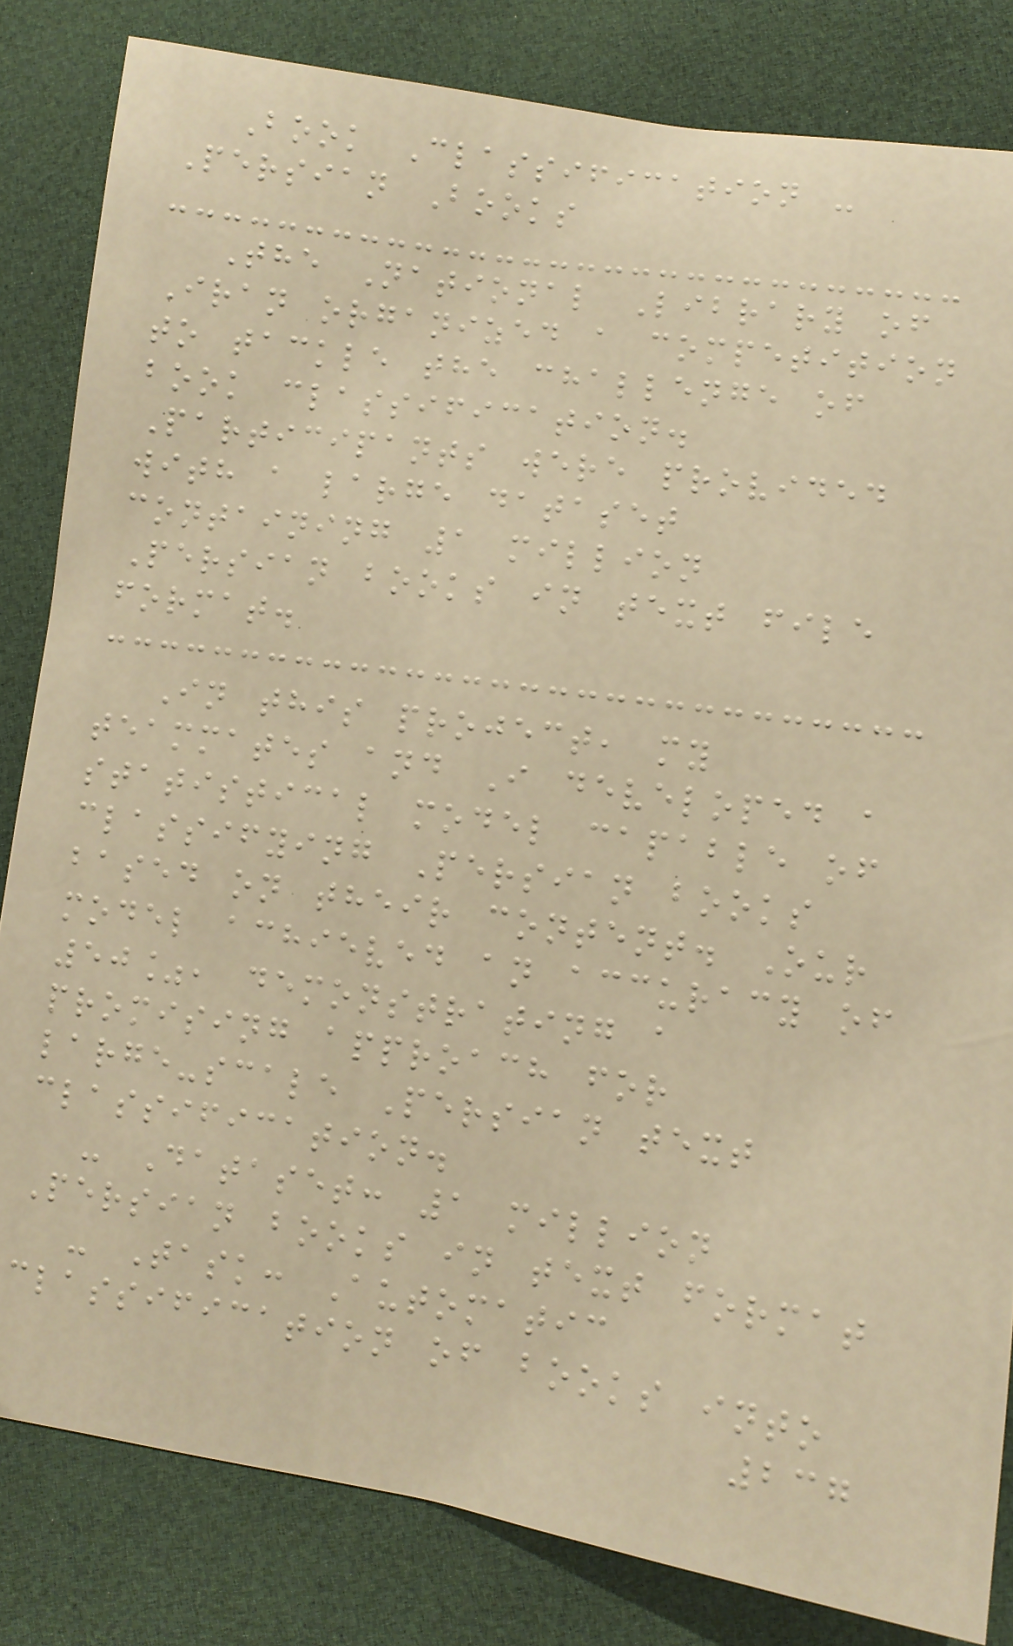Book Classification -
Persian Books
The National Library of
Iran organized a competition
to tackle the challenge of
book classification.
Participants were provided
with a large dataset
containing 1 million
Persian books in text file
format.
In this project, my
teammates and I developed a
statistical model capable of
classifying Persian books
based on their content. Our
model achieved an accuracy of
50%, demonstrating a
promising approach for
large-scale Persian text
classification.
- Dataset: 1 million
Persian books in text format
- Task: Automatic
classification of books into
237
